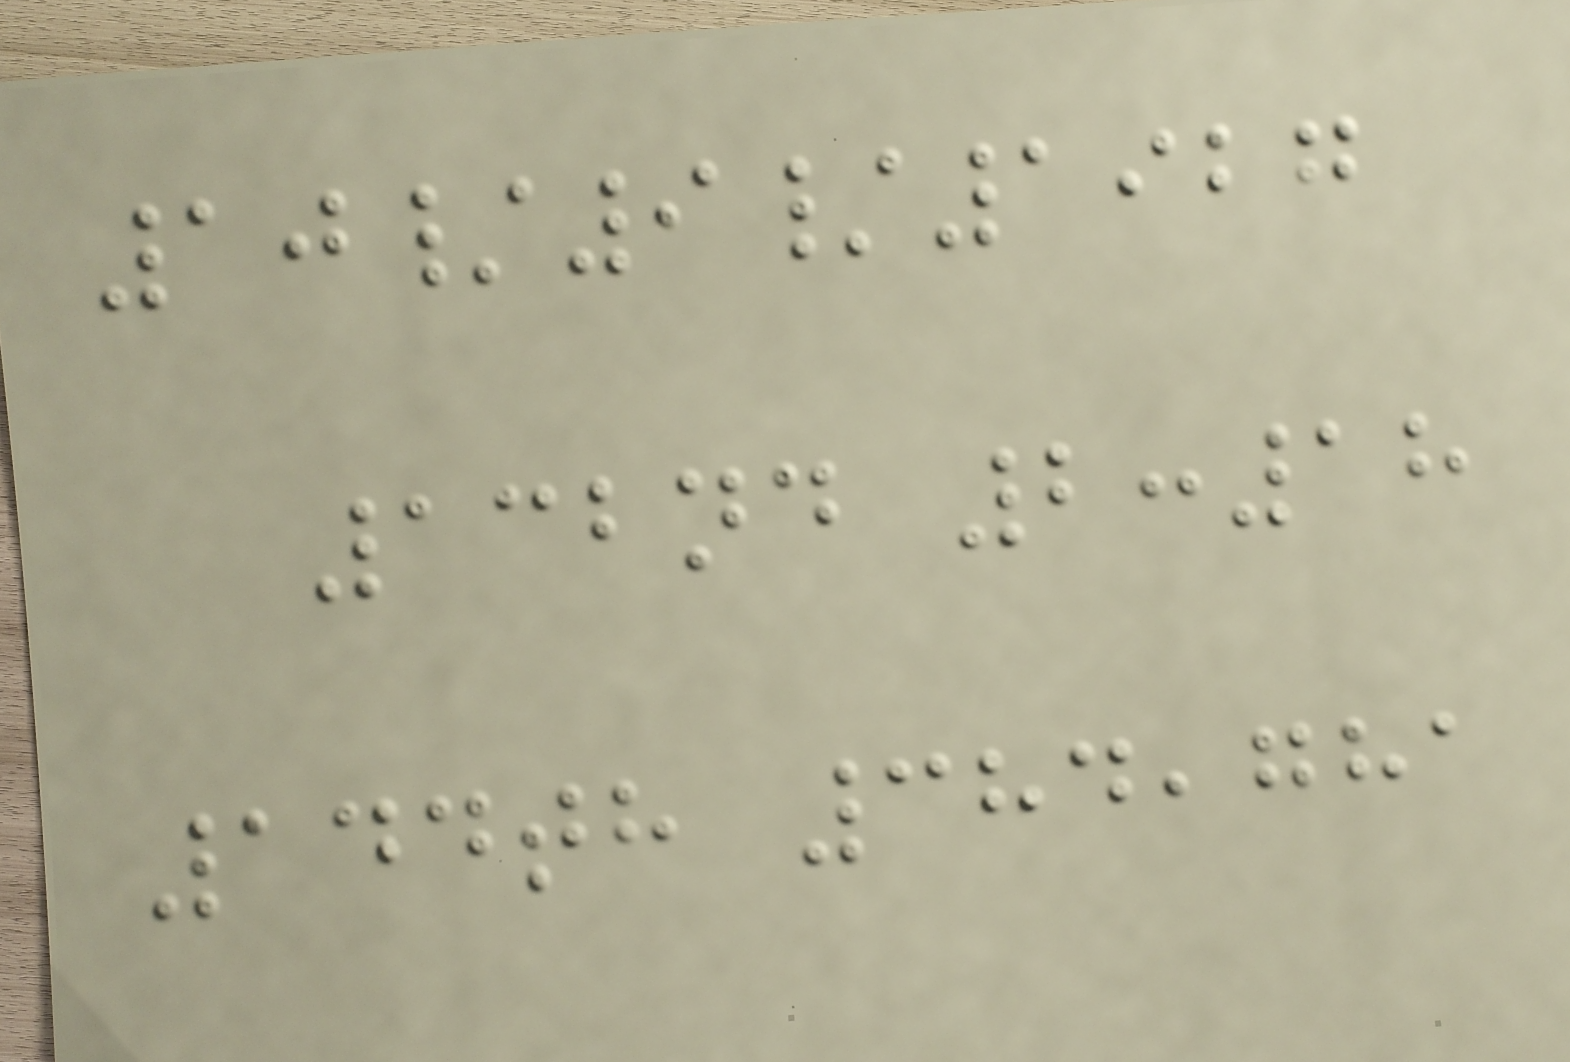10/9/1927
132nd 2:18
144th 384,781
